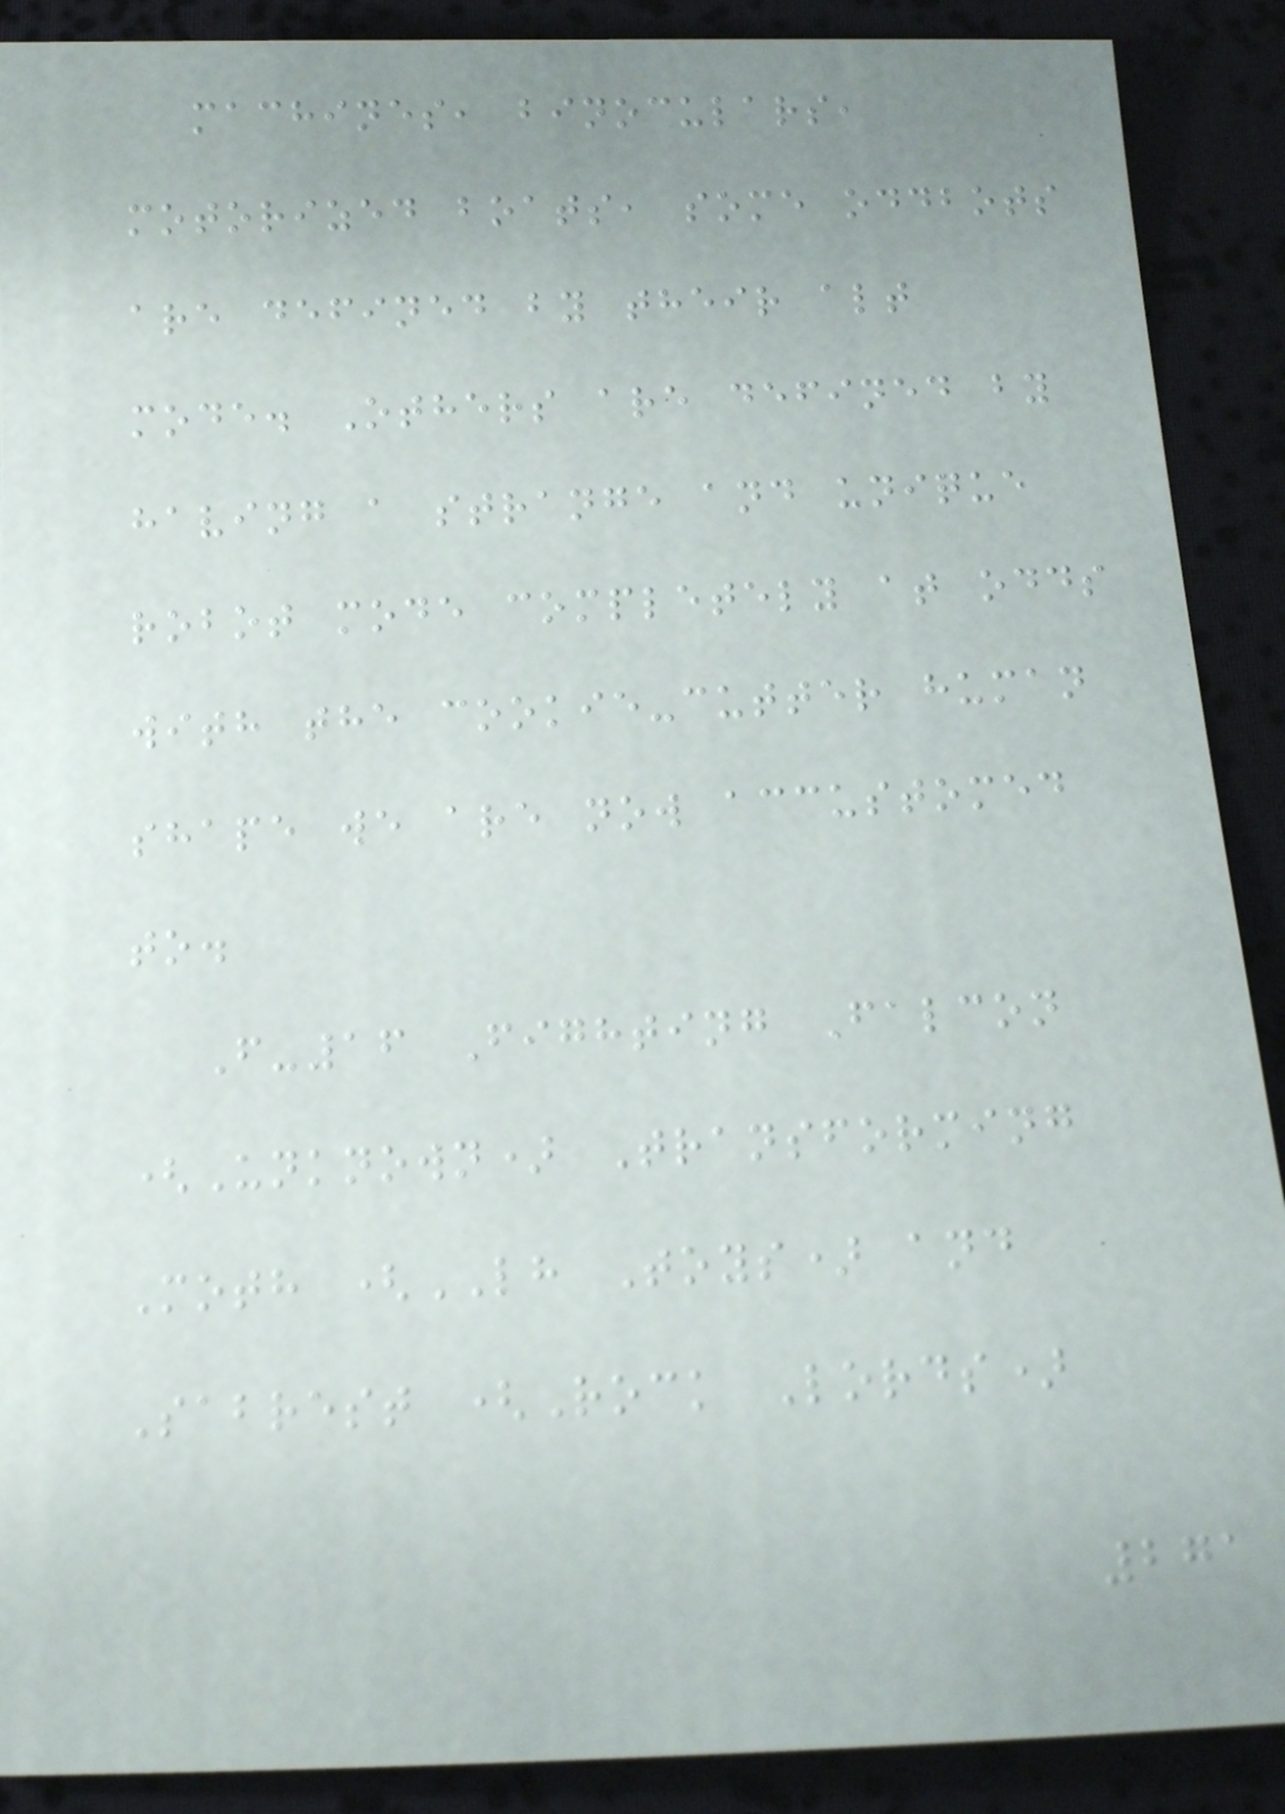machines, binoculars,
motorized boats, some oddbots
are defined by their alt
mode. Others are defined by
having a strange and unique
robot mode completely at odds
with the cookie-cutter human
shape we are now accustomed
to.
F-16 Fighting Falcon
(Unknown) Transforming
Moth (LH Toys) and
Sabrest (Rock Lords)
271
